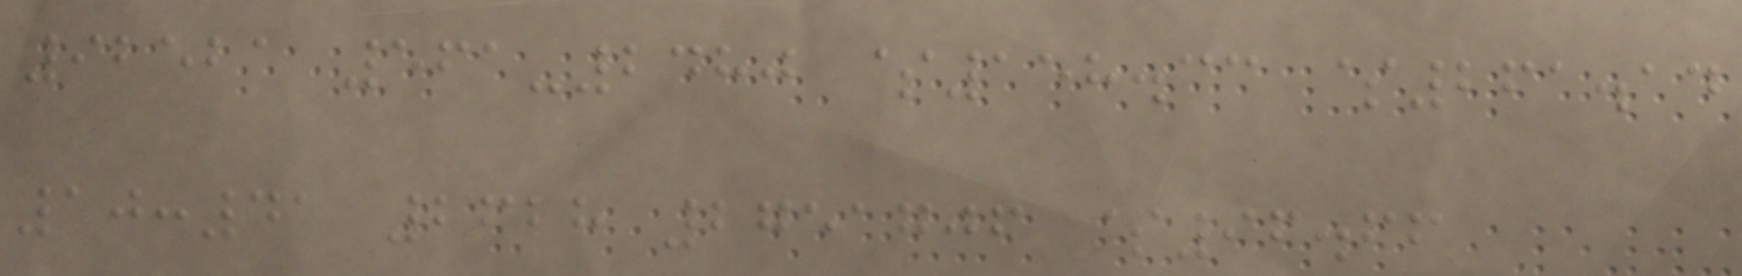92521 561-2480 $158.33 $261.14
10:41 2628 2751706 $96.66
